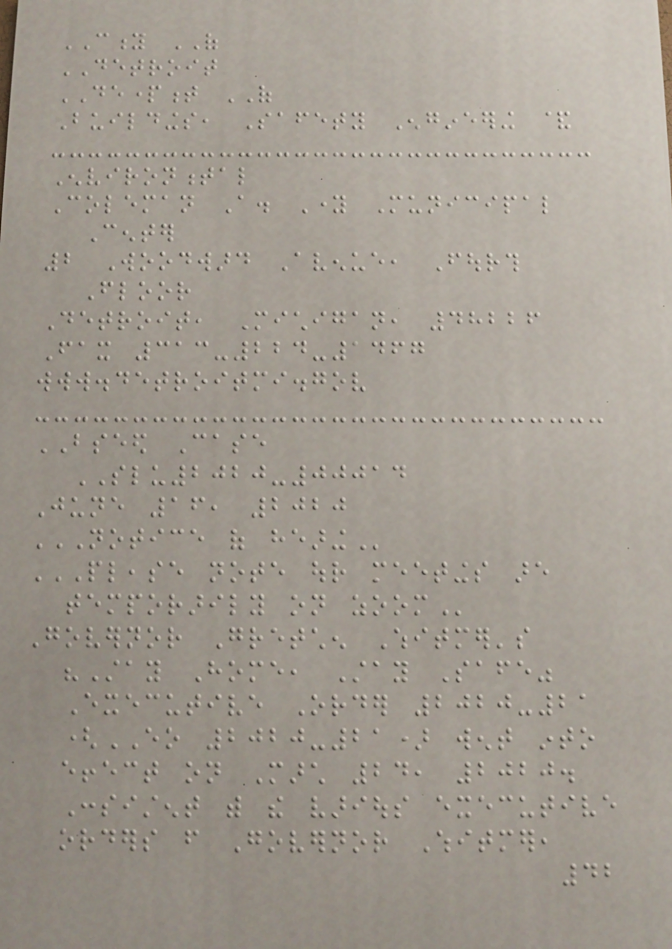CITY OF
DETROIT
DEPARTMENT OF
Buildings, Safety Engineering &
Environmental
Coleman A. Young Municipal
Center
2 Woodward Avenue, Fourth
Floor
Detroit, Michigan, 48226
Fax 313-224-1467
www.detroitmi.gov
BSEED Case
SLU2020-00014
June 16, 2020
NOTICE OF HEARING
PLEASE NOTE OUR MEETINGS ARE
TEMPORARILY ON ZOOM
Governor Gretchen Whitmer's
"Stay Home, Stay Safe"
Executive Order 2020-21
(EO 2020-21) went into
effect on March 24, 2020.
Consistent with the various executive
orders from Governor Whitmer,
42
